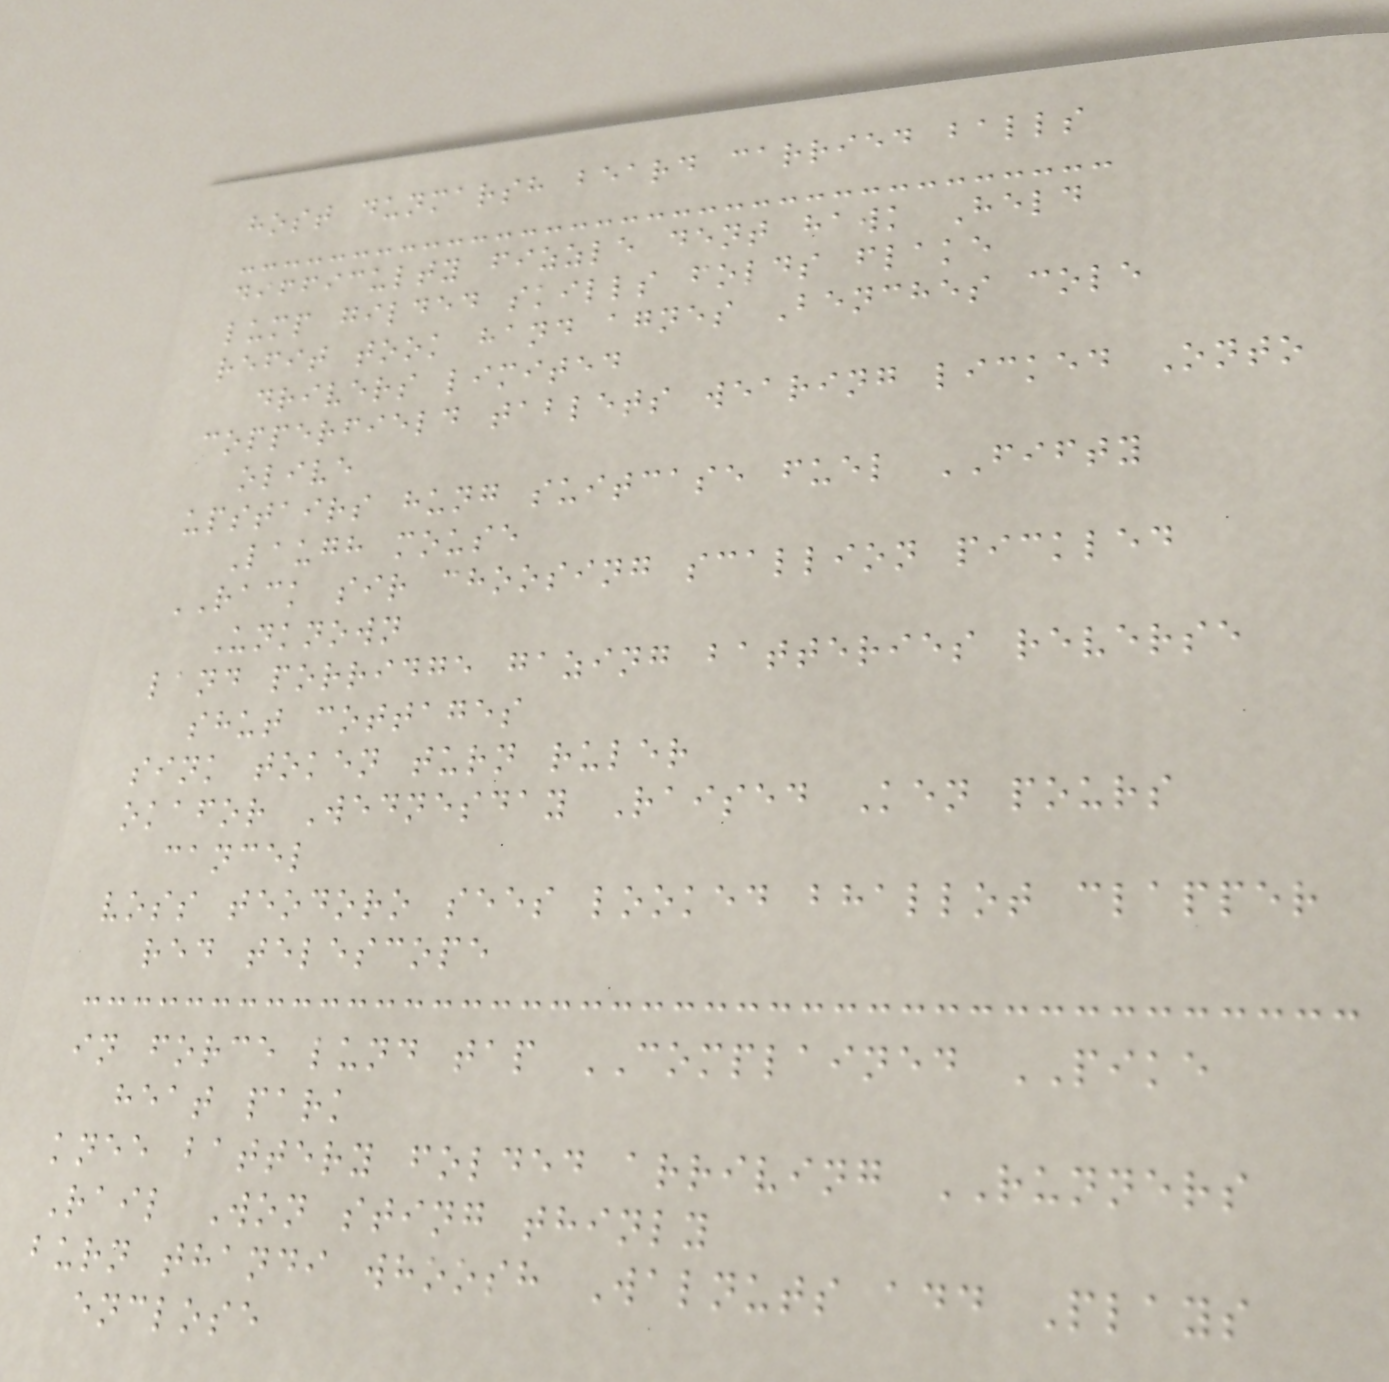host dunmarsh beard carried balls
difficulty fizzle dent hawk Held
lump gilded skills folds flake
refit took hand agnes Benches cole
drivers limited
copperfield tablets wearing licked Onto
olive
upstairs hung suitcase fuel FIFTY
Laugh mouse
RACK sir choosing scallion pickled
Unknown
land porridge gazing batteries reverse
shut cottages
sink token turn ruler
okafor Wednesday Raised Ken pours
cancel
voss teodoro sees looked bhallot clapper
red telescope
in force lund tap COMPLAINED PIKE
heat park
knee battery folded arriving RUNNERS
Rail Won sting thinly
burn thandi whoosh Walnuts add Plays
enclose
